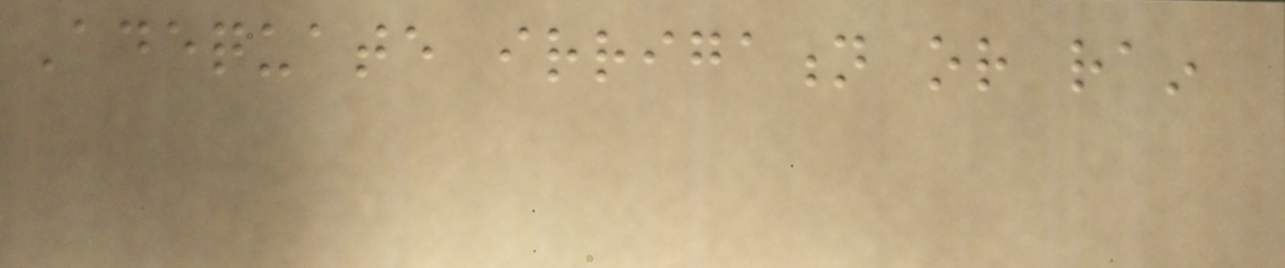Adequate irrigation or rain
